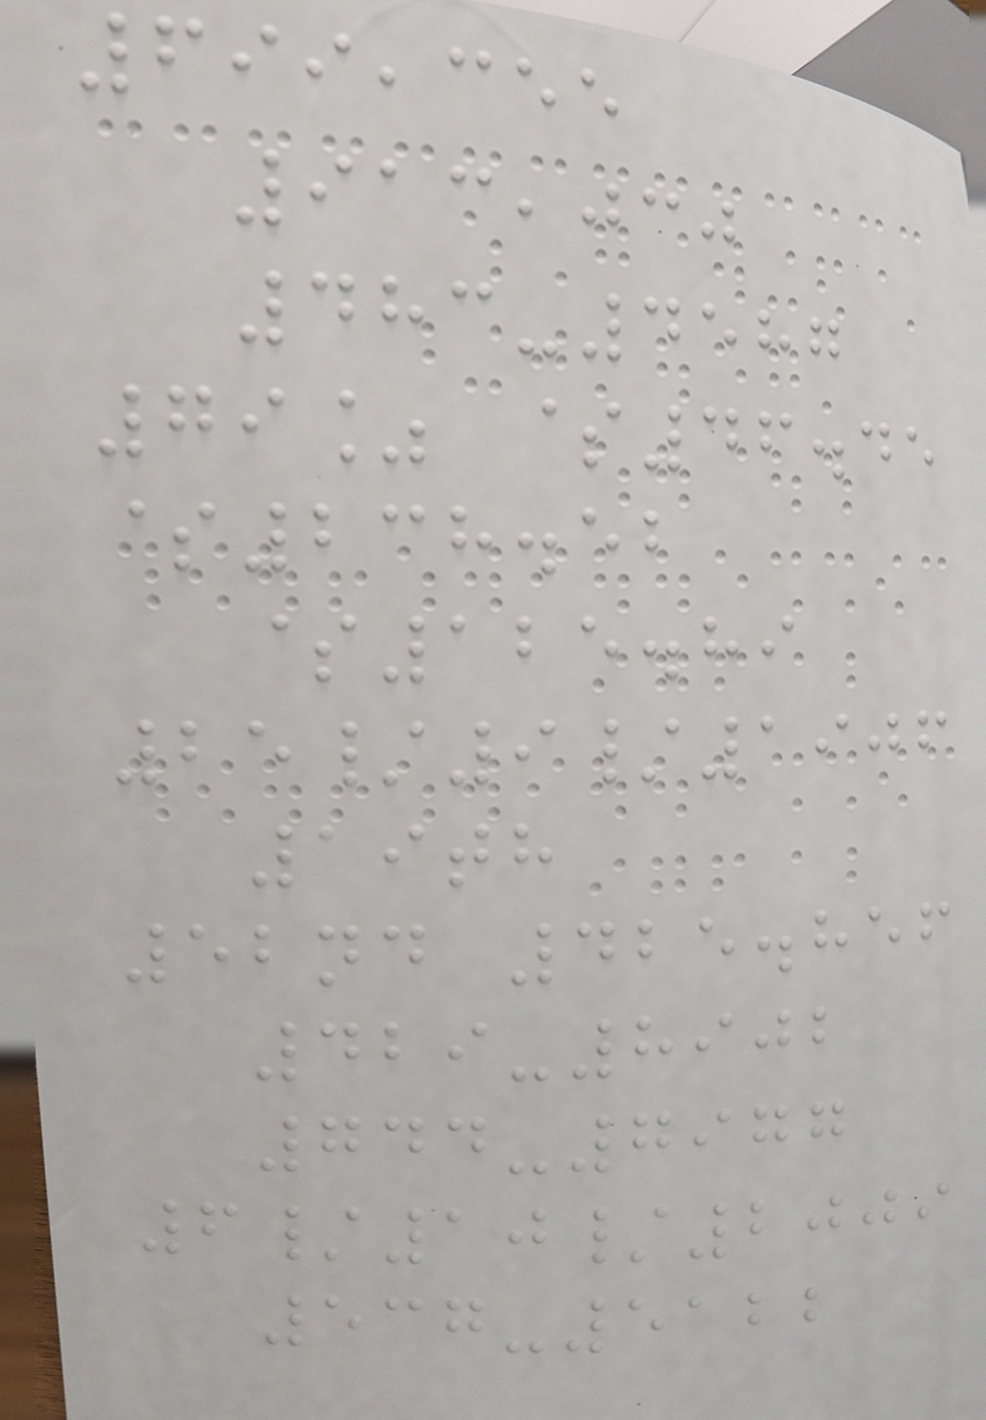699,355
913,030
483-4587
79% $46.45
$238.52
$125.89
25/9/1906
19th
52nd 425.856
429-8902
744-7977
6/10/2009
537-5122
